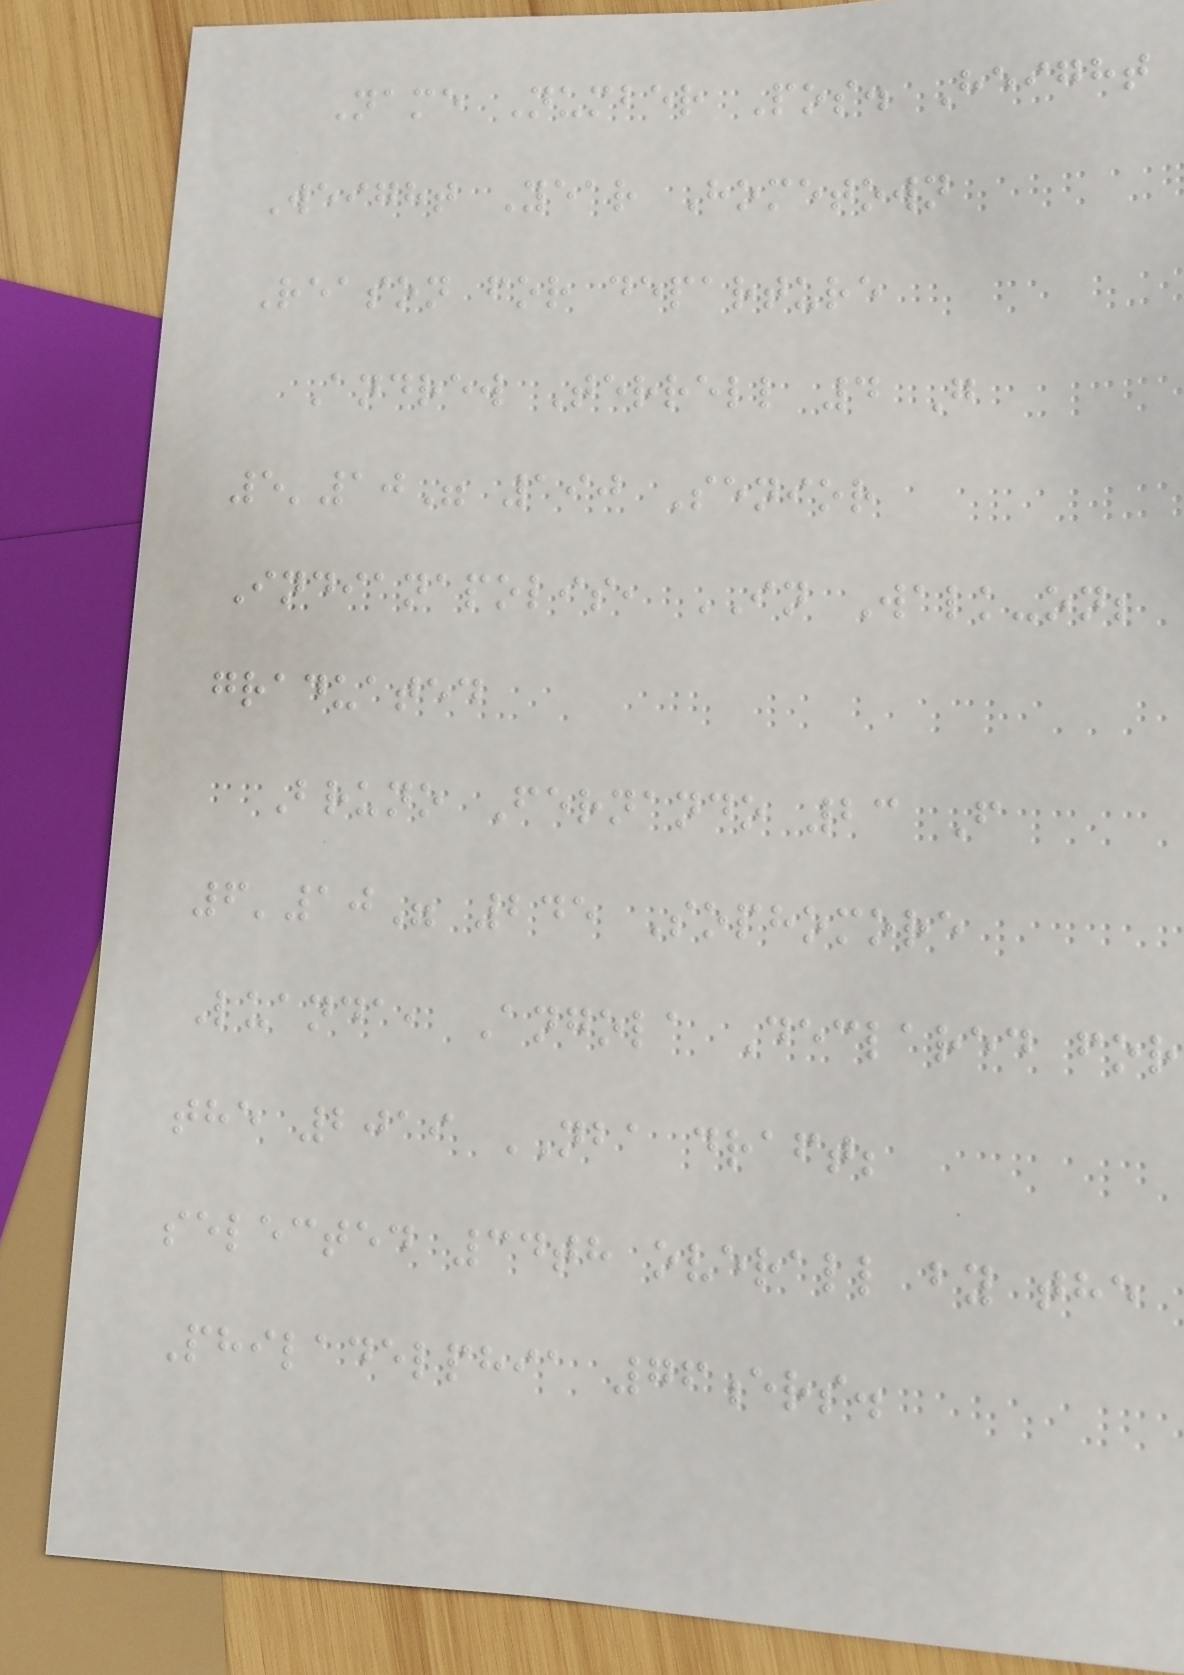Name Number Pos. Height
Weight Year Hometown
Reason for departure
Andrew Terrell 4 G
5'10" 190 Senior
Indianapolis, IN Walk-on;
graduated
Bruno Fernando 23 F
6'10" 245 Sophomore
Luanda, Angola Declared for
the 2019 NBA draft;
selected 34th overall by the
Philadelphia 76ers.
